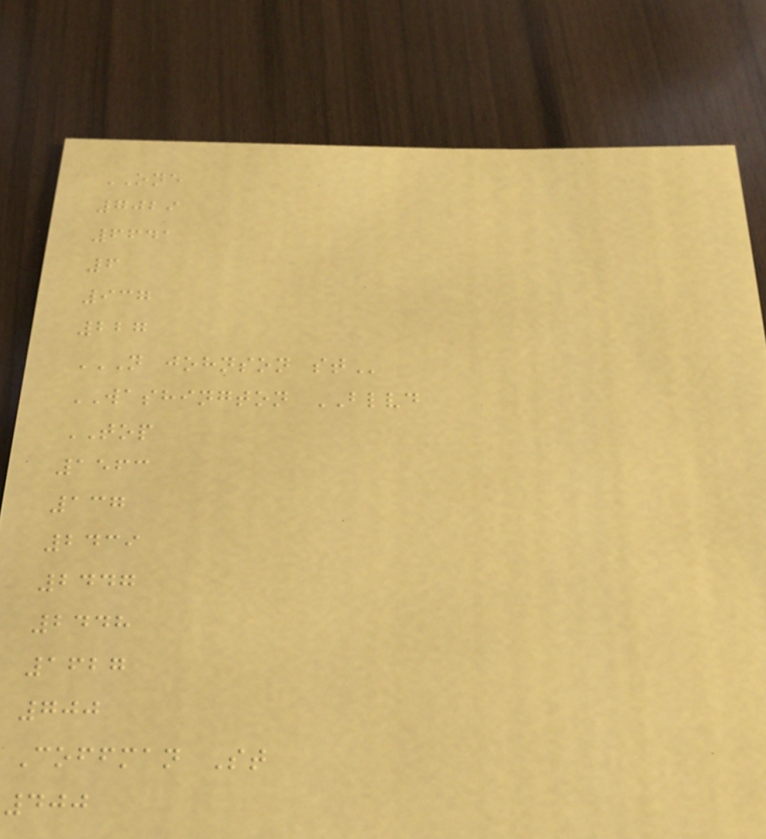ONE
7029
6641
6
937
227
N JOHNSON ST
WASHINGTON BLVD
TOP
1563
137
2439
2447
2448
1627
700
Coffman St
400
